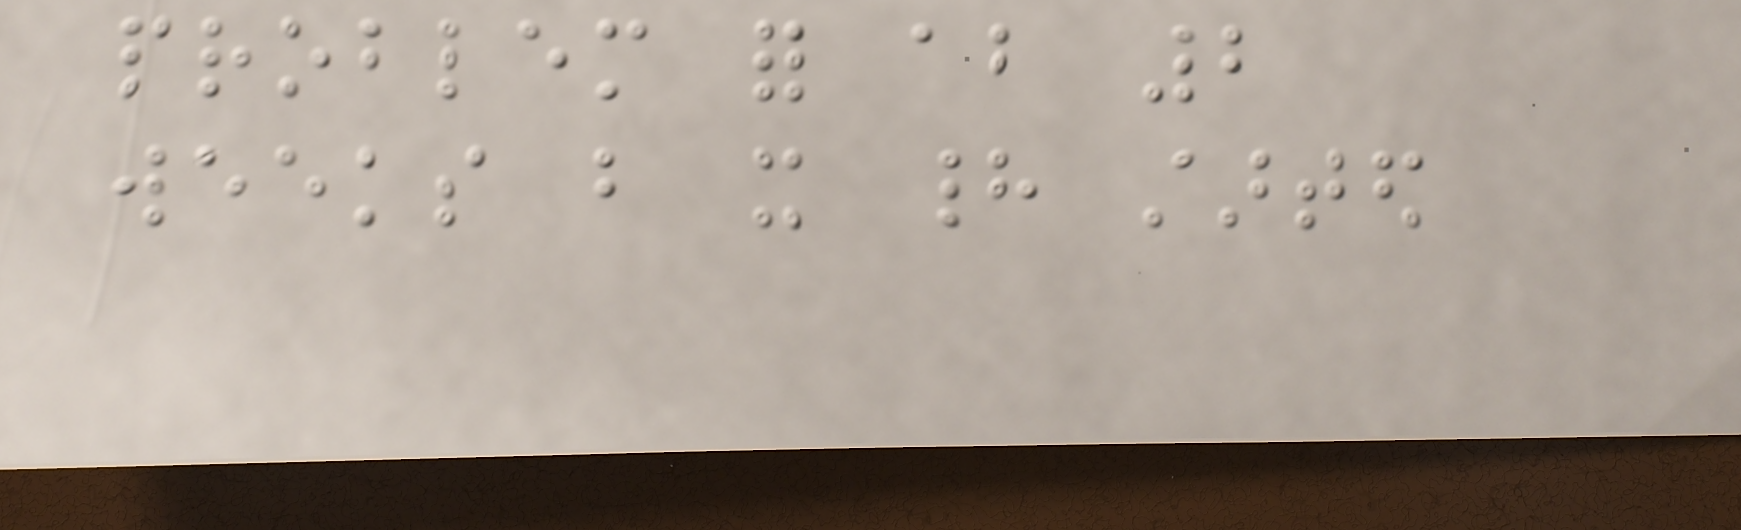problem for about 2
weeks but it had started
